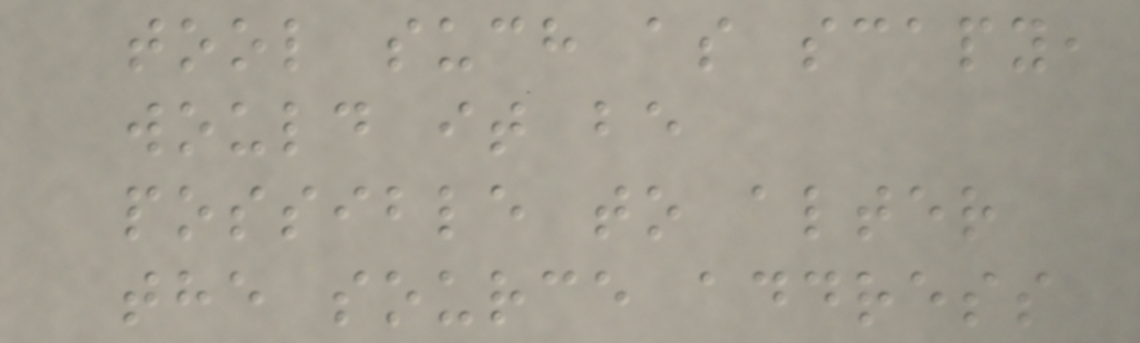tool such as scapy,
would it be
possible to alter
the source address
